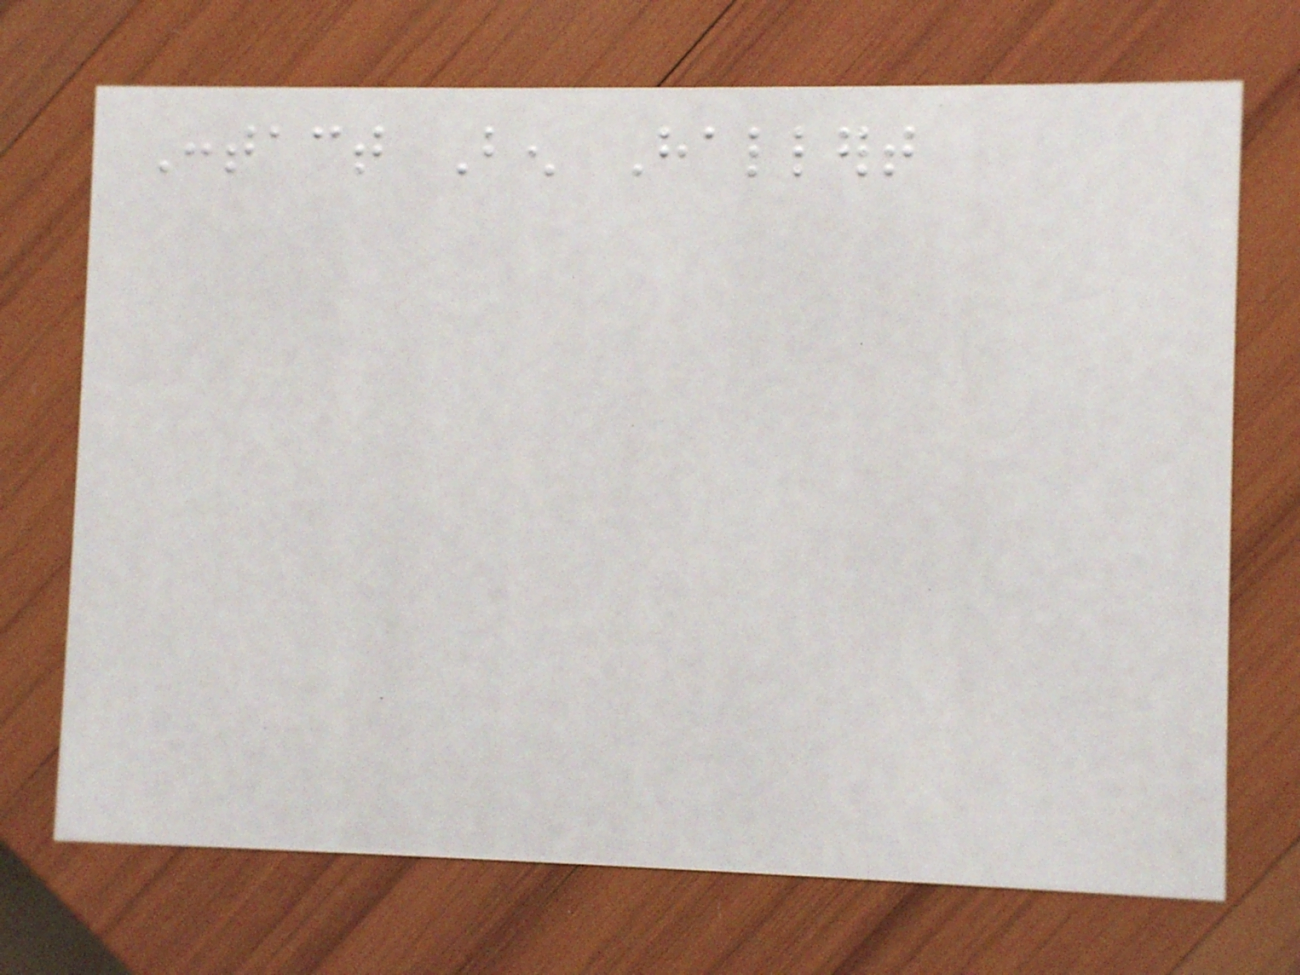Contact Ben Hallert
